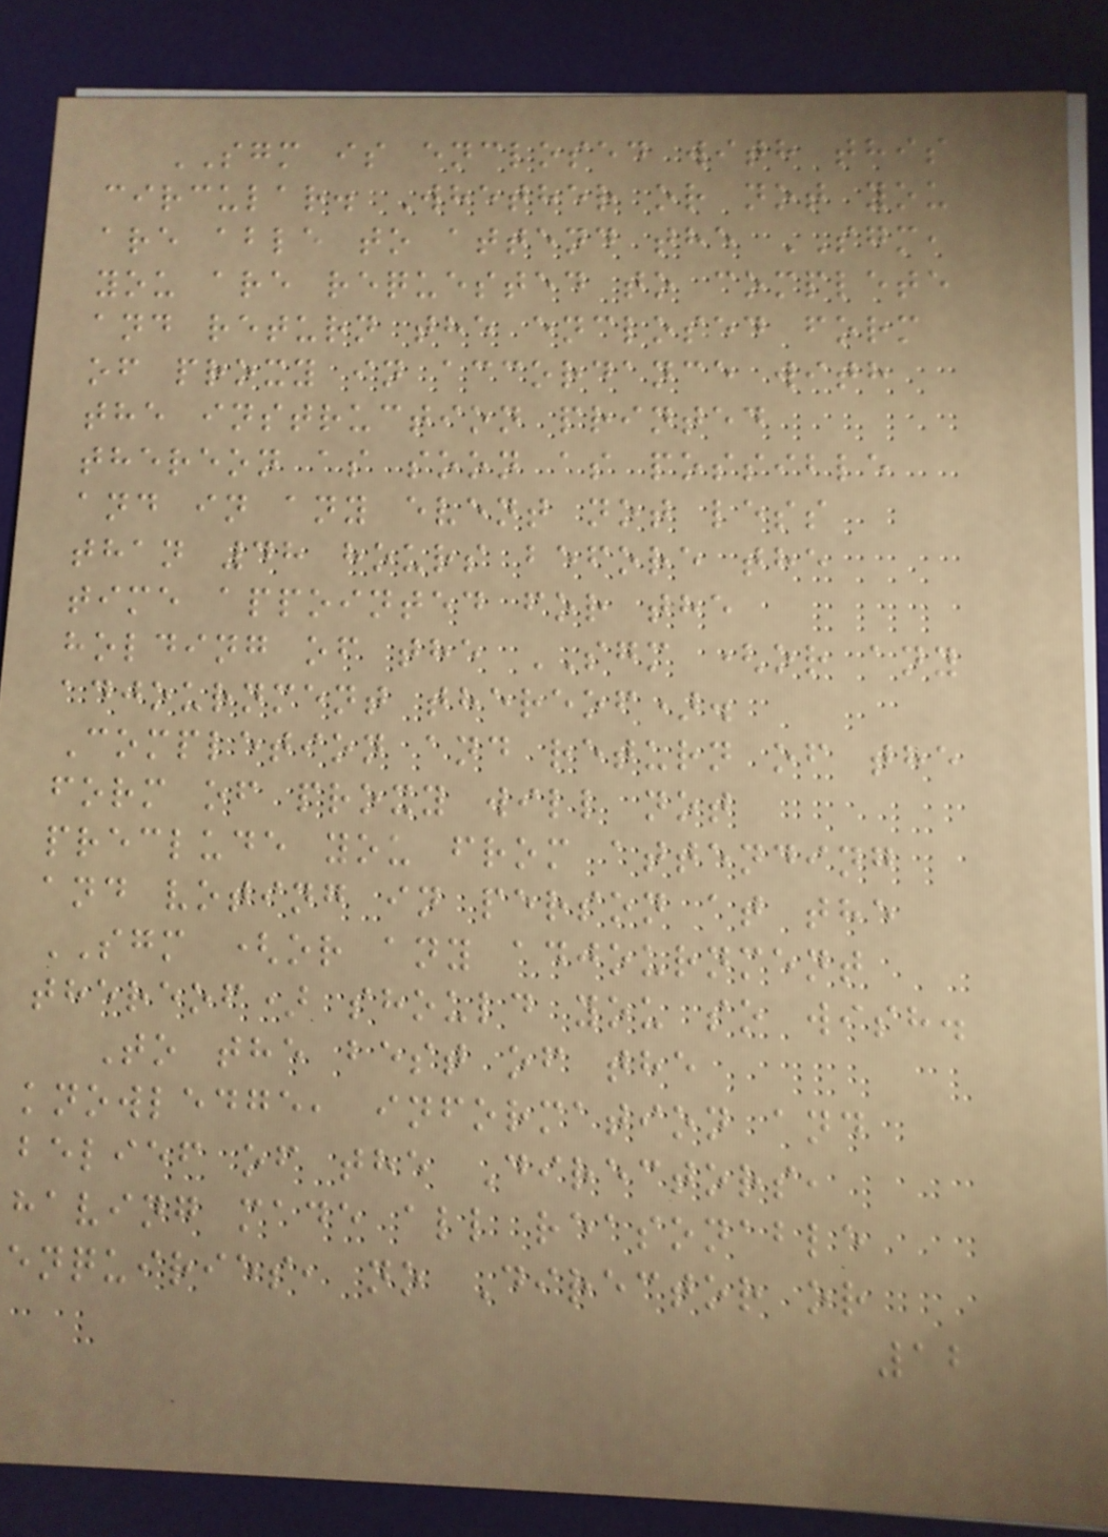SGM is enclosed with this
circular. Whether or not you
are able to attend the SGM,
you are requested to complete
and return the enclosed form
of proxy in accordance with
the instruction printed
thereon as soon as possible
and in any event not less
than 48 hours before the
time appointed for the
holding of the SGM (or any
adjournment thereof).
Completion and return of the
form of proxy will not
preclude you from attending
and voting in person at the
SGM (or any adjournment
thereof) should you so wish.
To the best of the
knowledge, information and
belief of the Directors,
having made all reasonable
enquiries, no Director or
12
